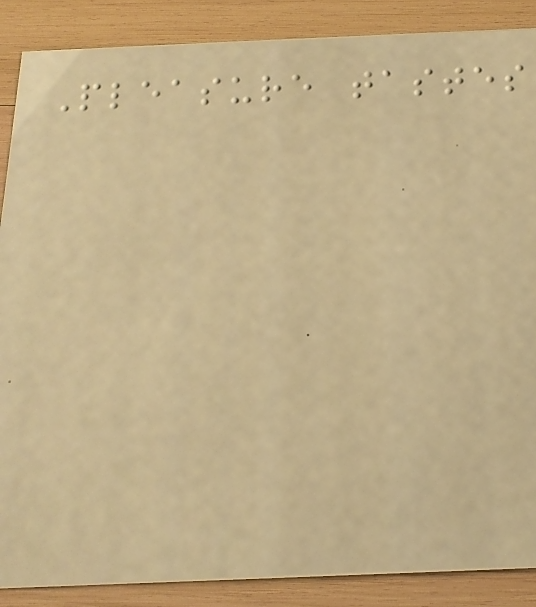Pleasure tastes
